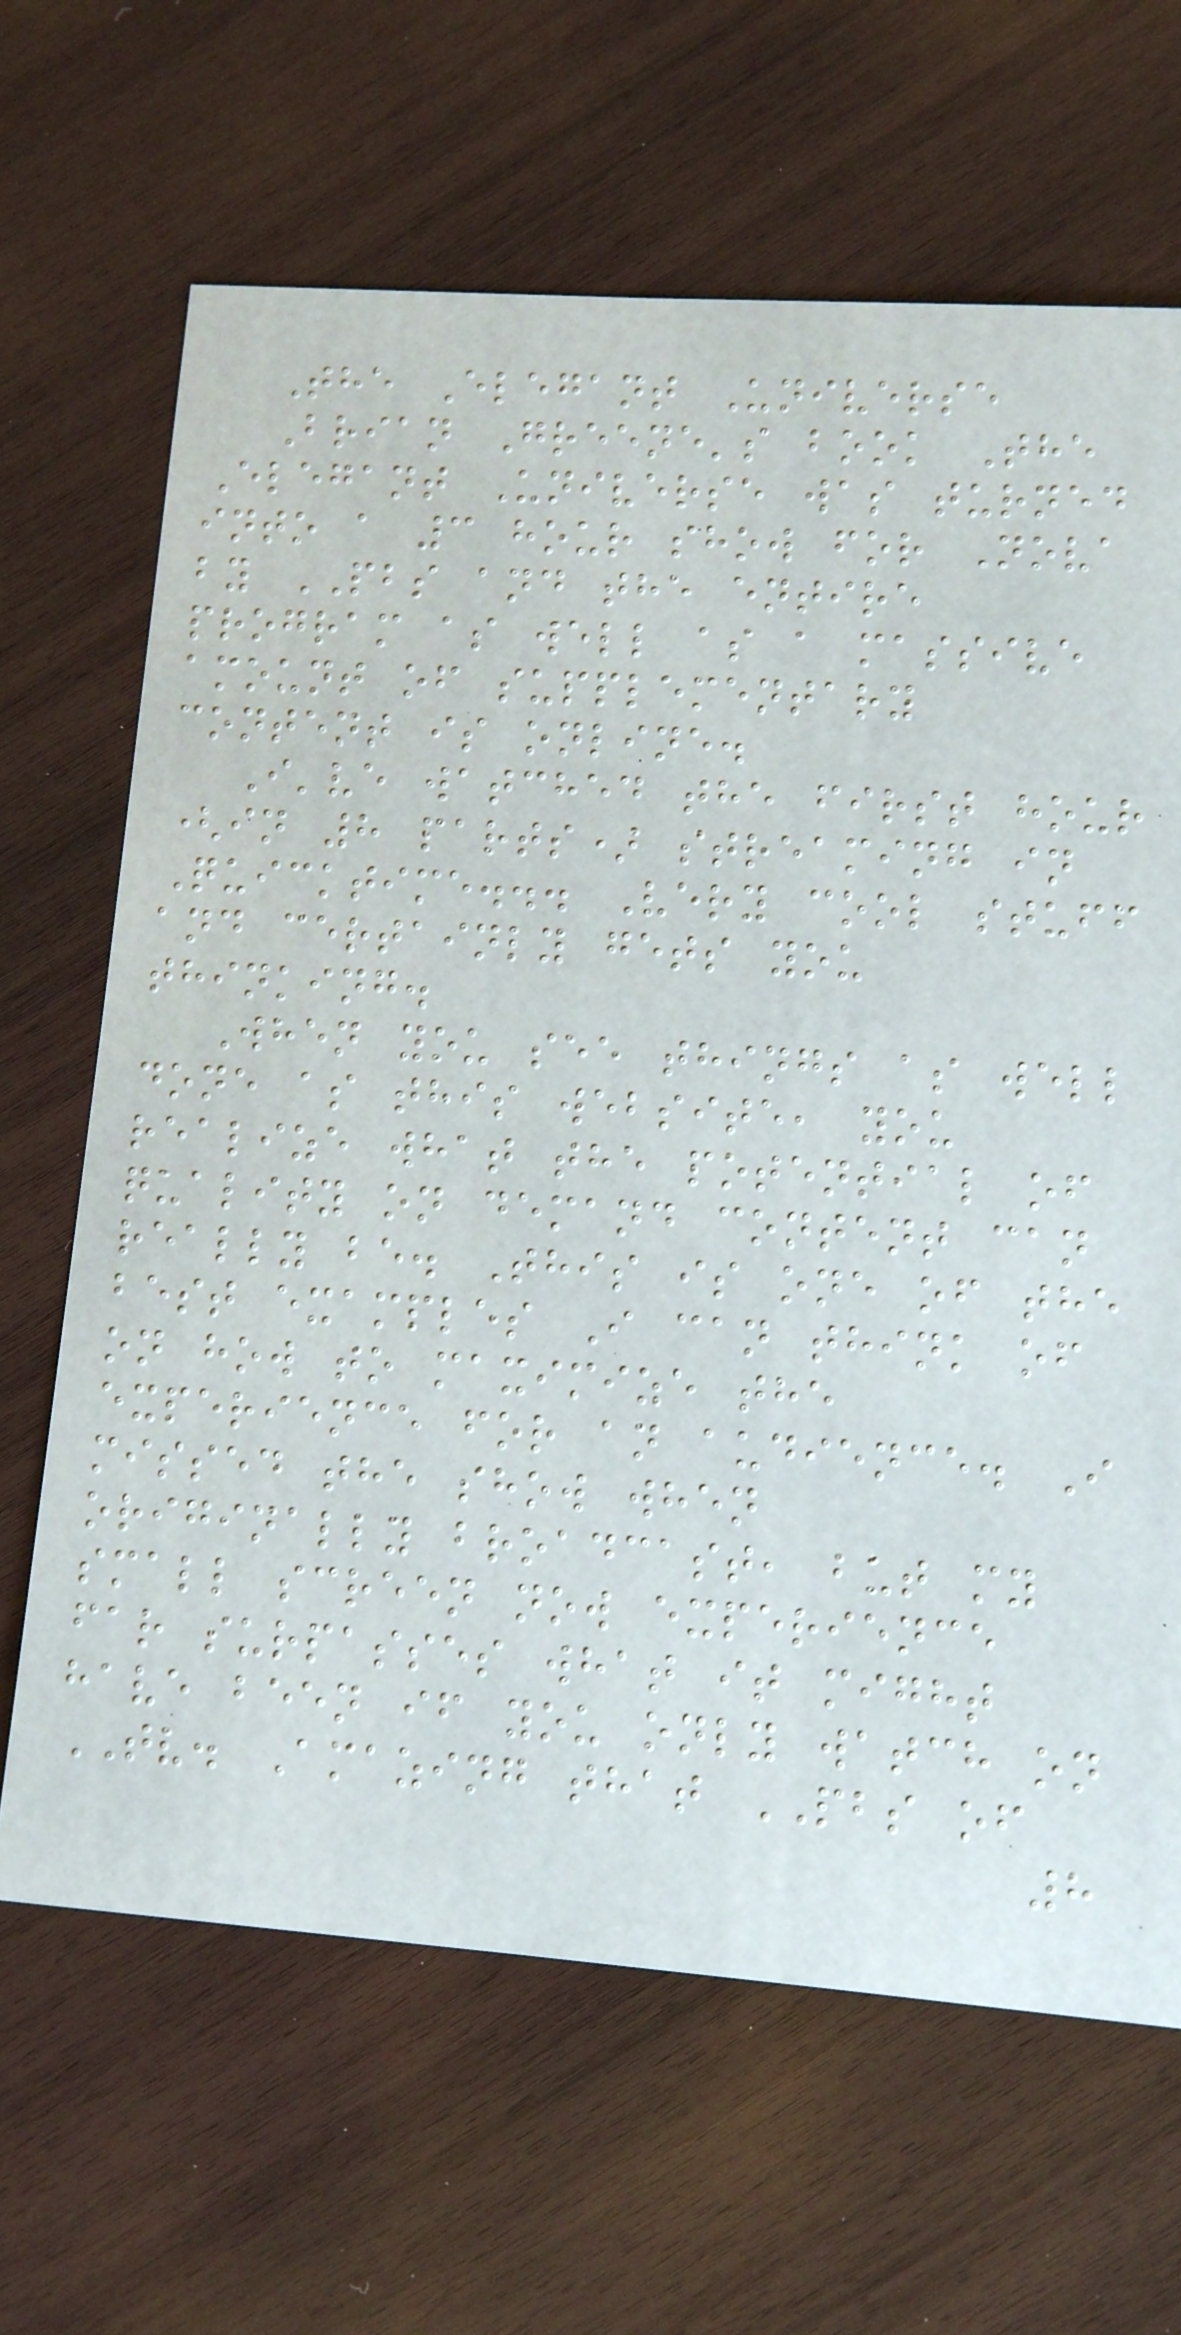The Elegant Universe
Brian Greene's book The
Elegant Universe was turned
into a 3 hour show for Nova
by PBS and the entire
program as well as a massive
amount of supplementary
content is online.
I've watched the first hour
(in 8 parts) streaming in
Quicktime... Very cool stuff
and certainly gets you
thinking.
When you see things as well
done as this website, you
realize what the potential of
quality on demand content can
really be. This is one of the
best examples I can think of
on how to maximize the
experience for an audience. I
missed the show when
originally broadcast, but my
small screen now experience
far surpasses what it might
have been if you only watch on
TV. Amazing that PBS of
8
